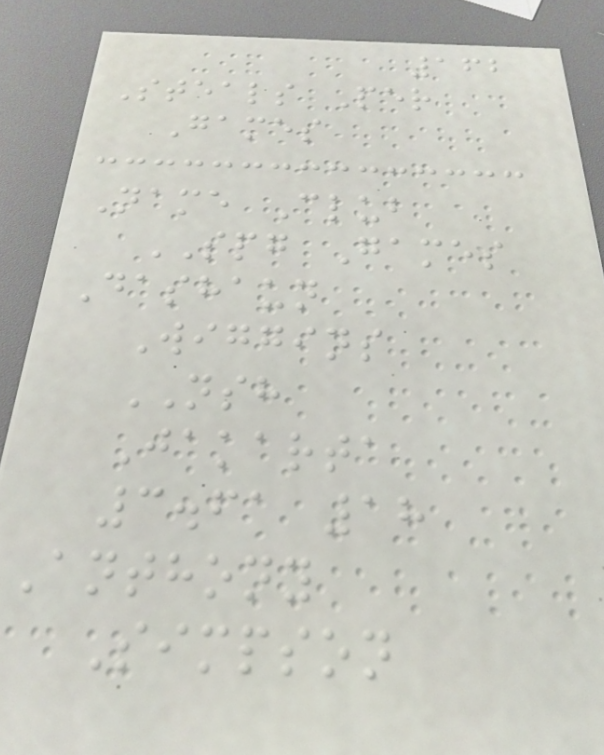162
Steals Per
Games
Name Club
SPG Games
Dashaun
Wiggins
NSH
Jakarta
3.61 18
Anthony
Simpson
